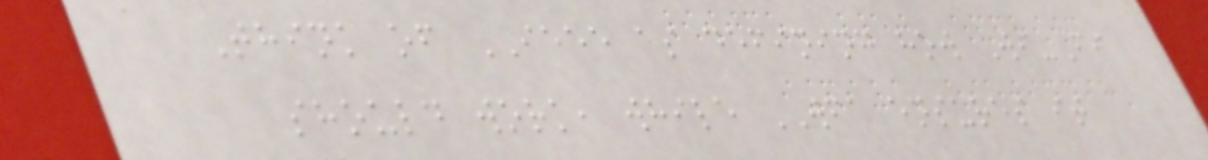Think of IEEE as defining how Wi-Fi
should work, while WFA ensures it
